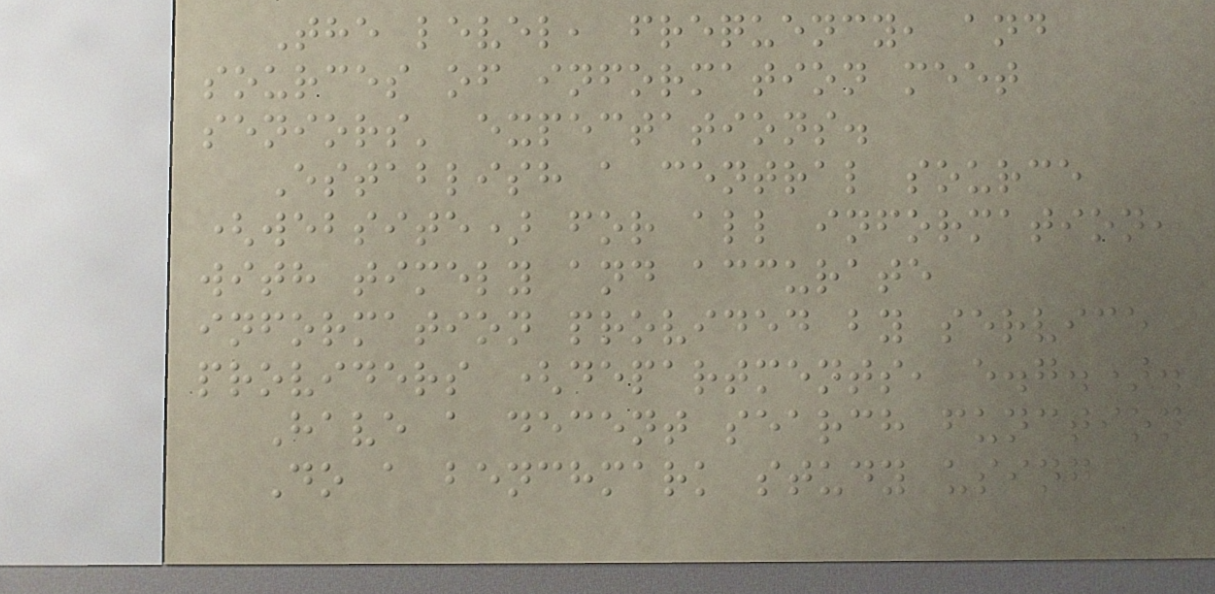The level, frequency, and
sources of information meet
seniors' expectations.
Establish a central source
(website) for all information,
with timely and accurate
information provided by service
providers (departments, e.g.).
Have a decent search function
Do a benchmark study using
